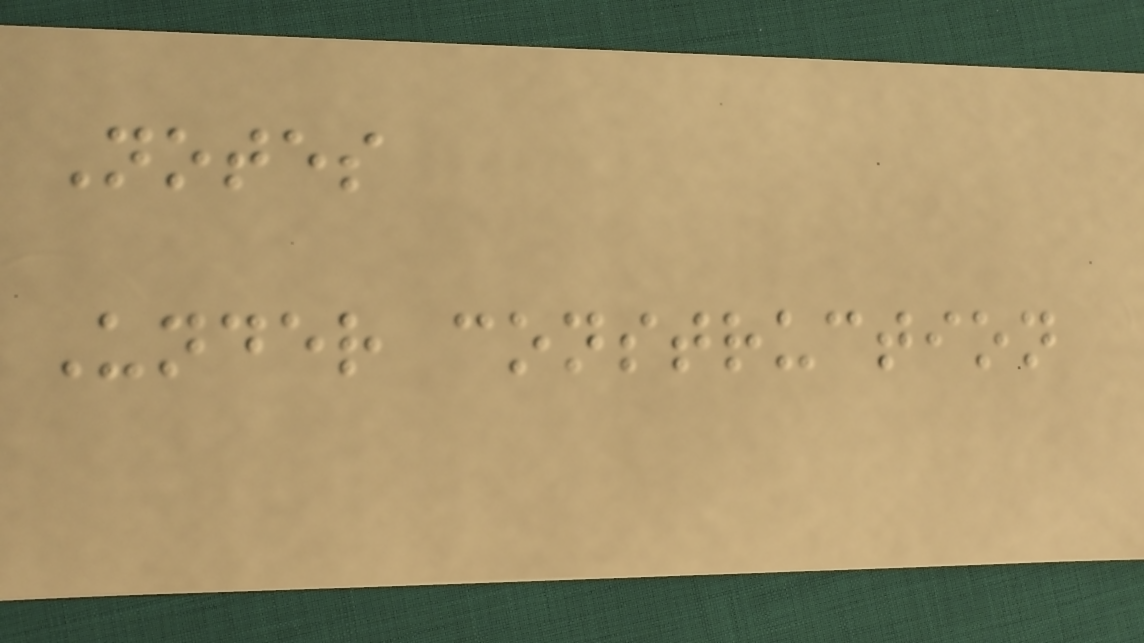Notes
Under construction
